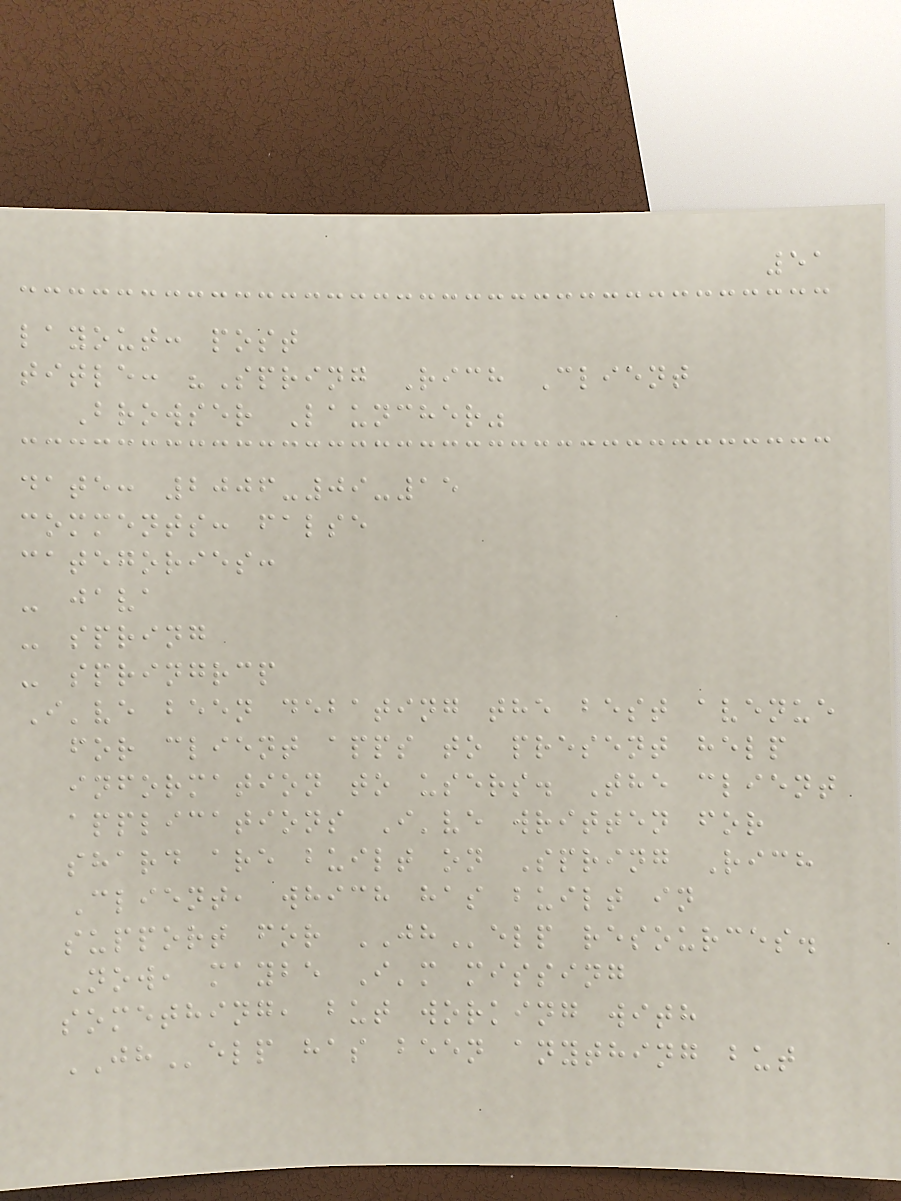51
layout: post
title: "Spring Rich Client
Browser Launcher"
date: 2006-09-15
comments: false
categories:
- java
- spring
- springrcp
I've been debating the best avenue
for client apps to present help
information to users. The client
applications I've written for
shard are built on Spring Rich
Client, which has built in
support for JHelp resources.
Now, maybe I'm missing
something, but working with
JHelp has been anything but
